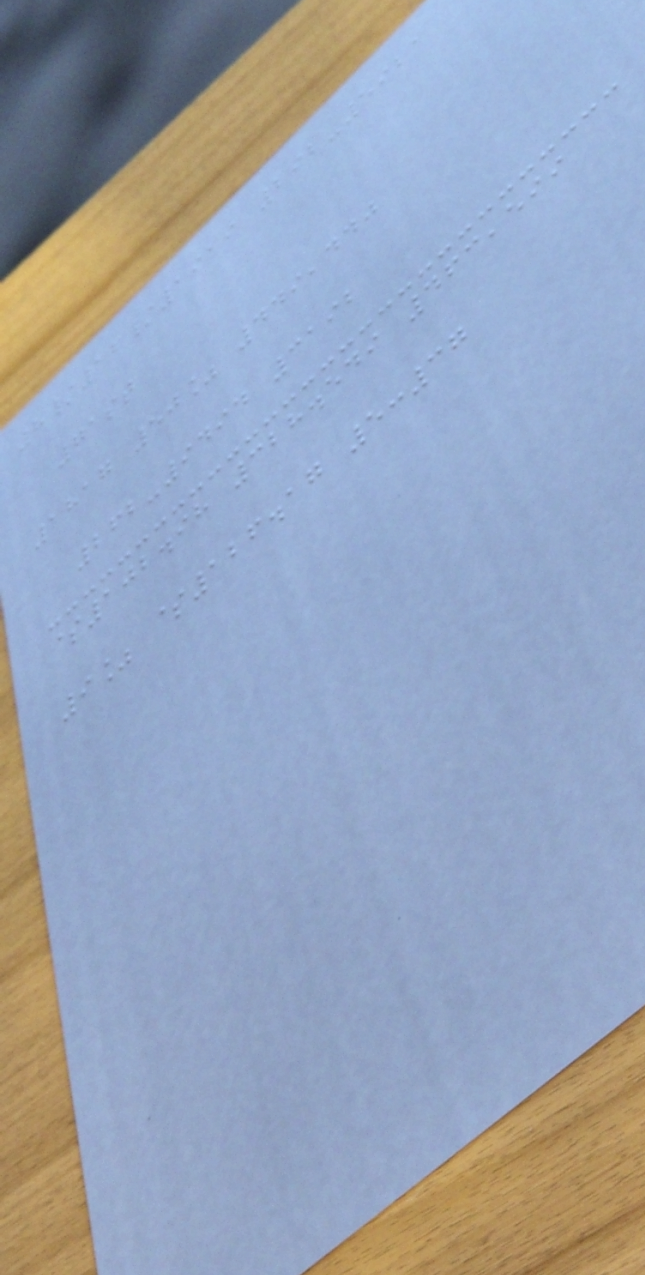8/12/1919 292-5921
71st
1817 50% 449,440
262-9494 3192
$102.98 328.549 463,599
9% $126.17 5:37
